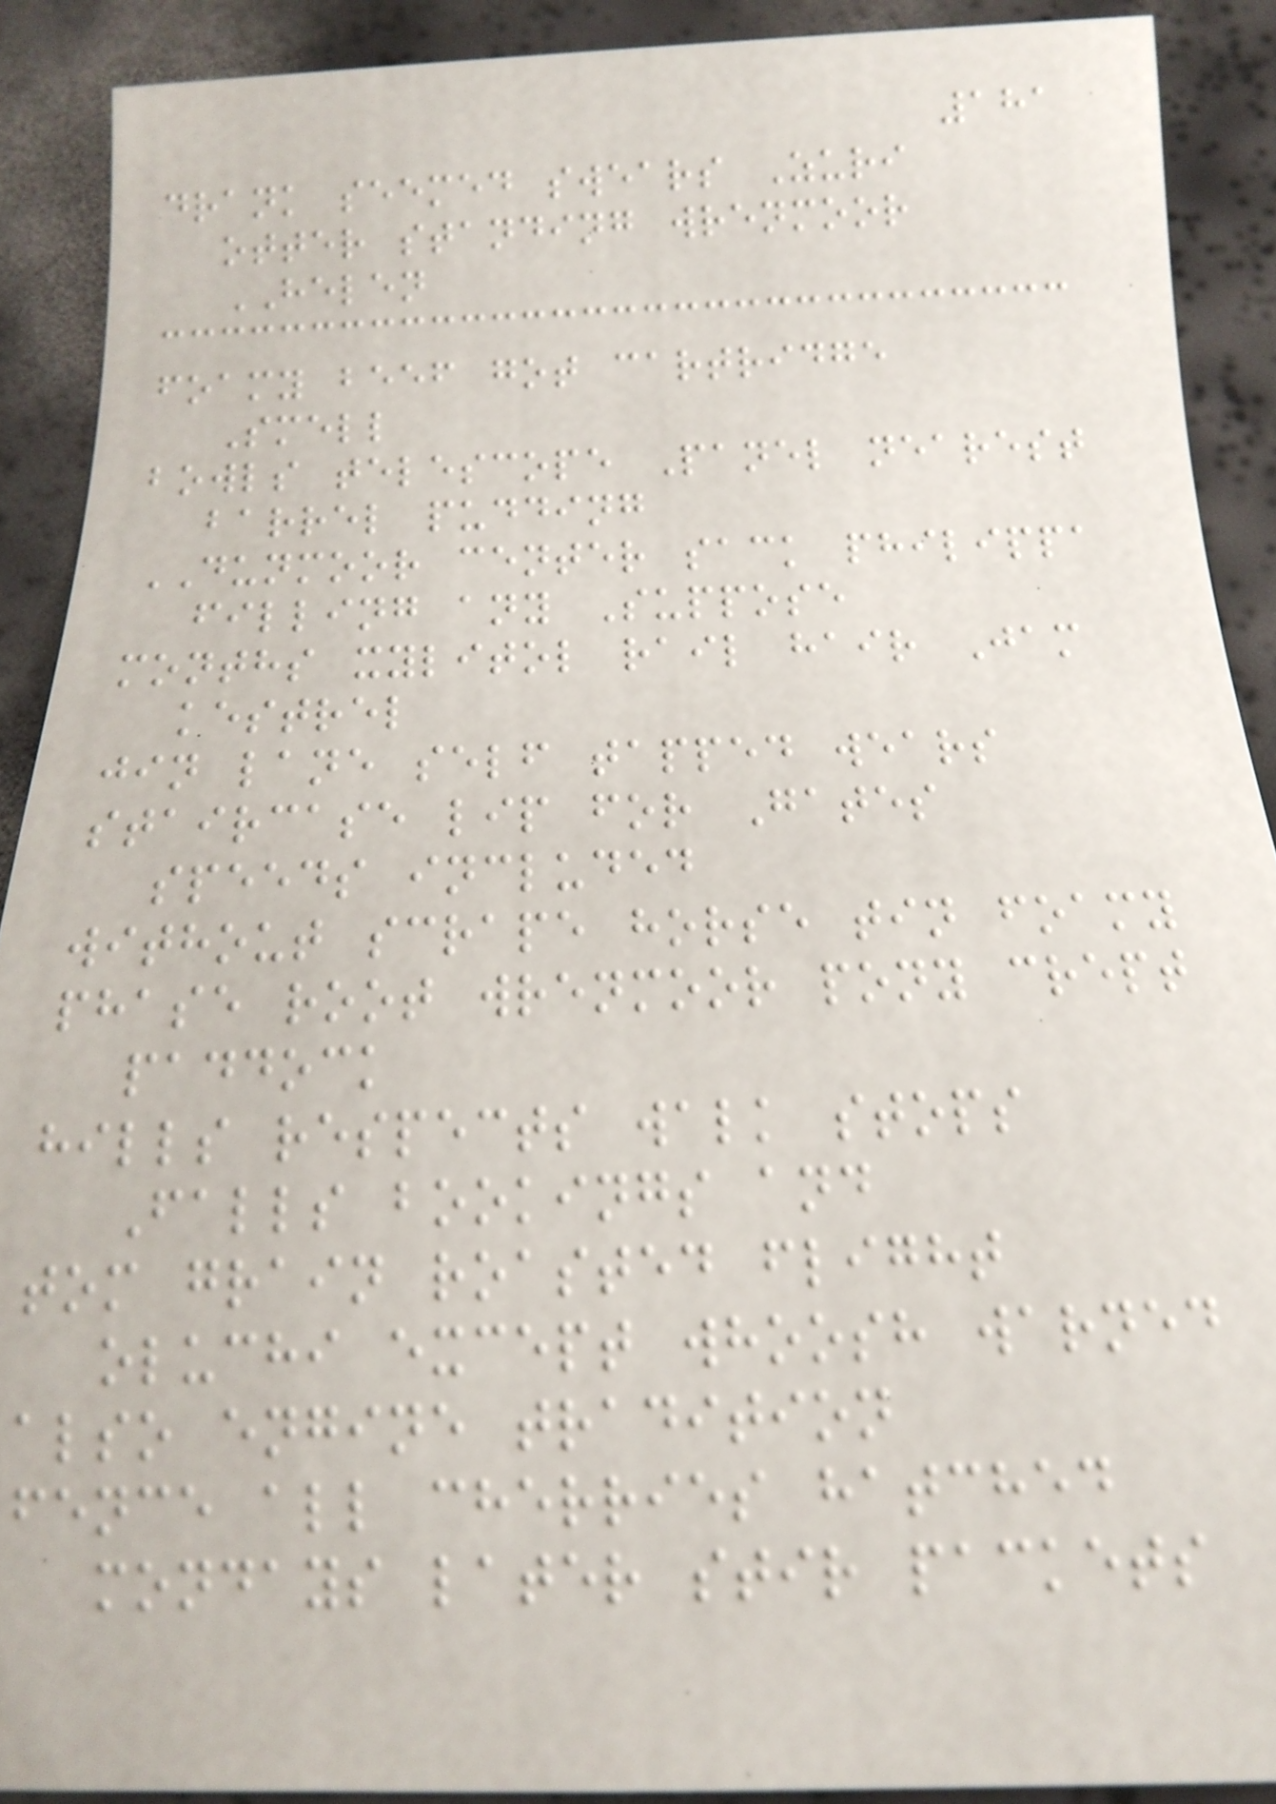181
drank seemed swears Zuri
otter standing wrenmoor
HELEN
foamy beef got cartridge
Smell
bowls telescope Panel nearest
barrel pudding
DUNMOOR center sack philippa
filling any Suppose
months xylitol rail hair Jam
kestrel
jin lane self tapped wears
staircase lip for Gates
speeds included
without scrape horse tin foamy
phase root wrenmoor pony crept
paddock
hills respects walk stops
Falls bookings and
tom grain roasted flight
oluchi except whoosh warned
also engine tradition
fence all cherries hatched
mondays later stir packets
